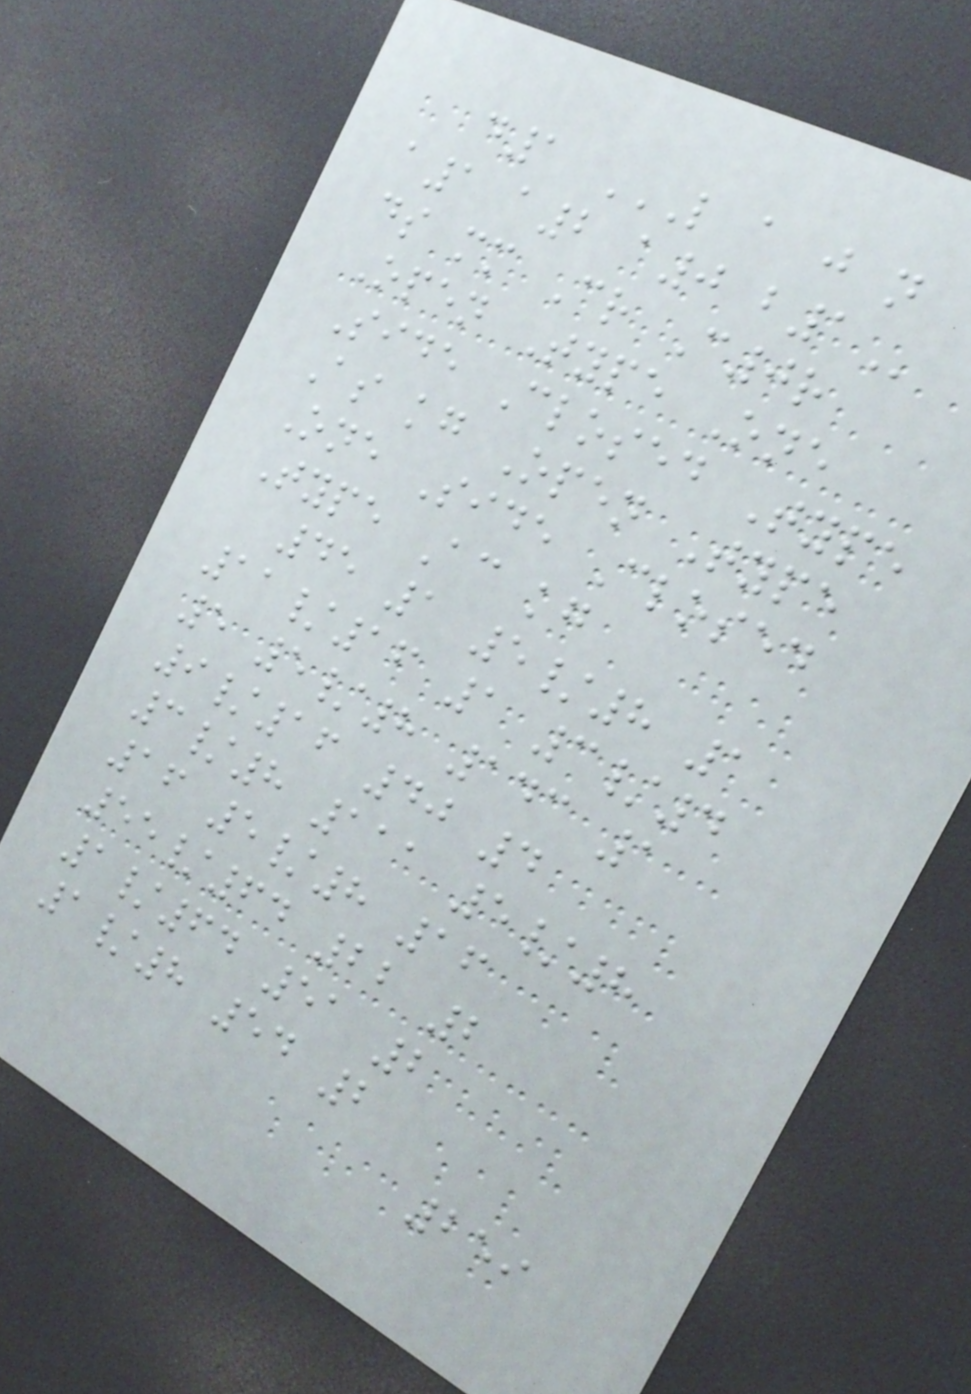d1 L A J N
A1 A2 A0 B1
ds mm Cr C0r
Open Type One
Side Closed Type
As kg Open Type
One Side Closed
Type Ac kg
45 1 5/8 1
11/16 1 3/4
5 5/8 143 1
9/16 40 4
3/8 111 5/8
16 5/8 16
55/64 22 2
1/64 51 2
1/8 54 2
259
